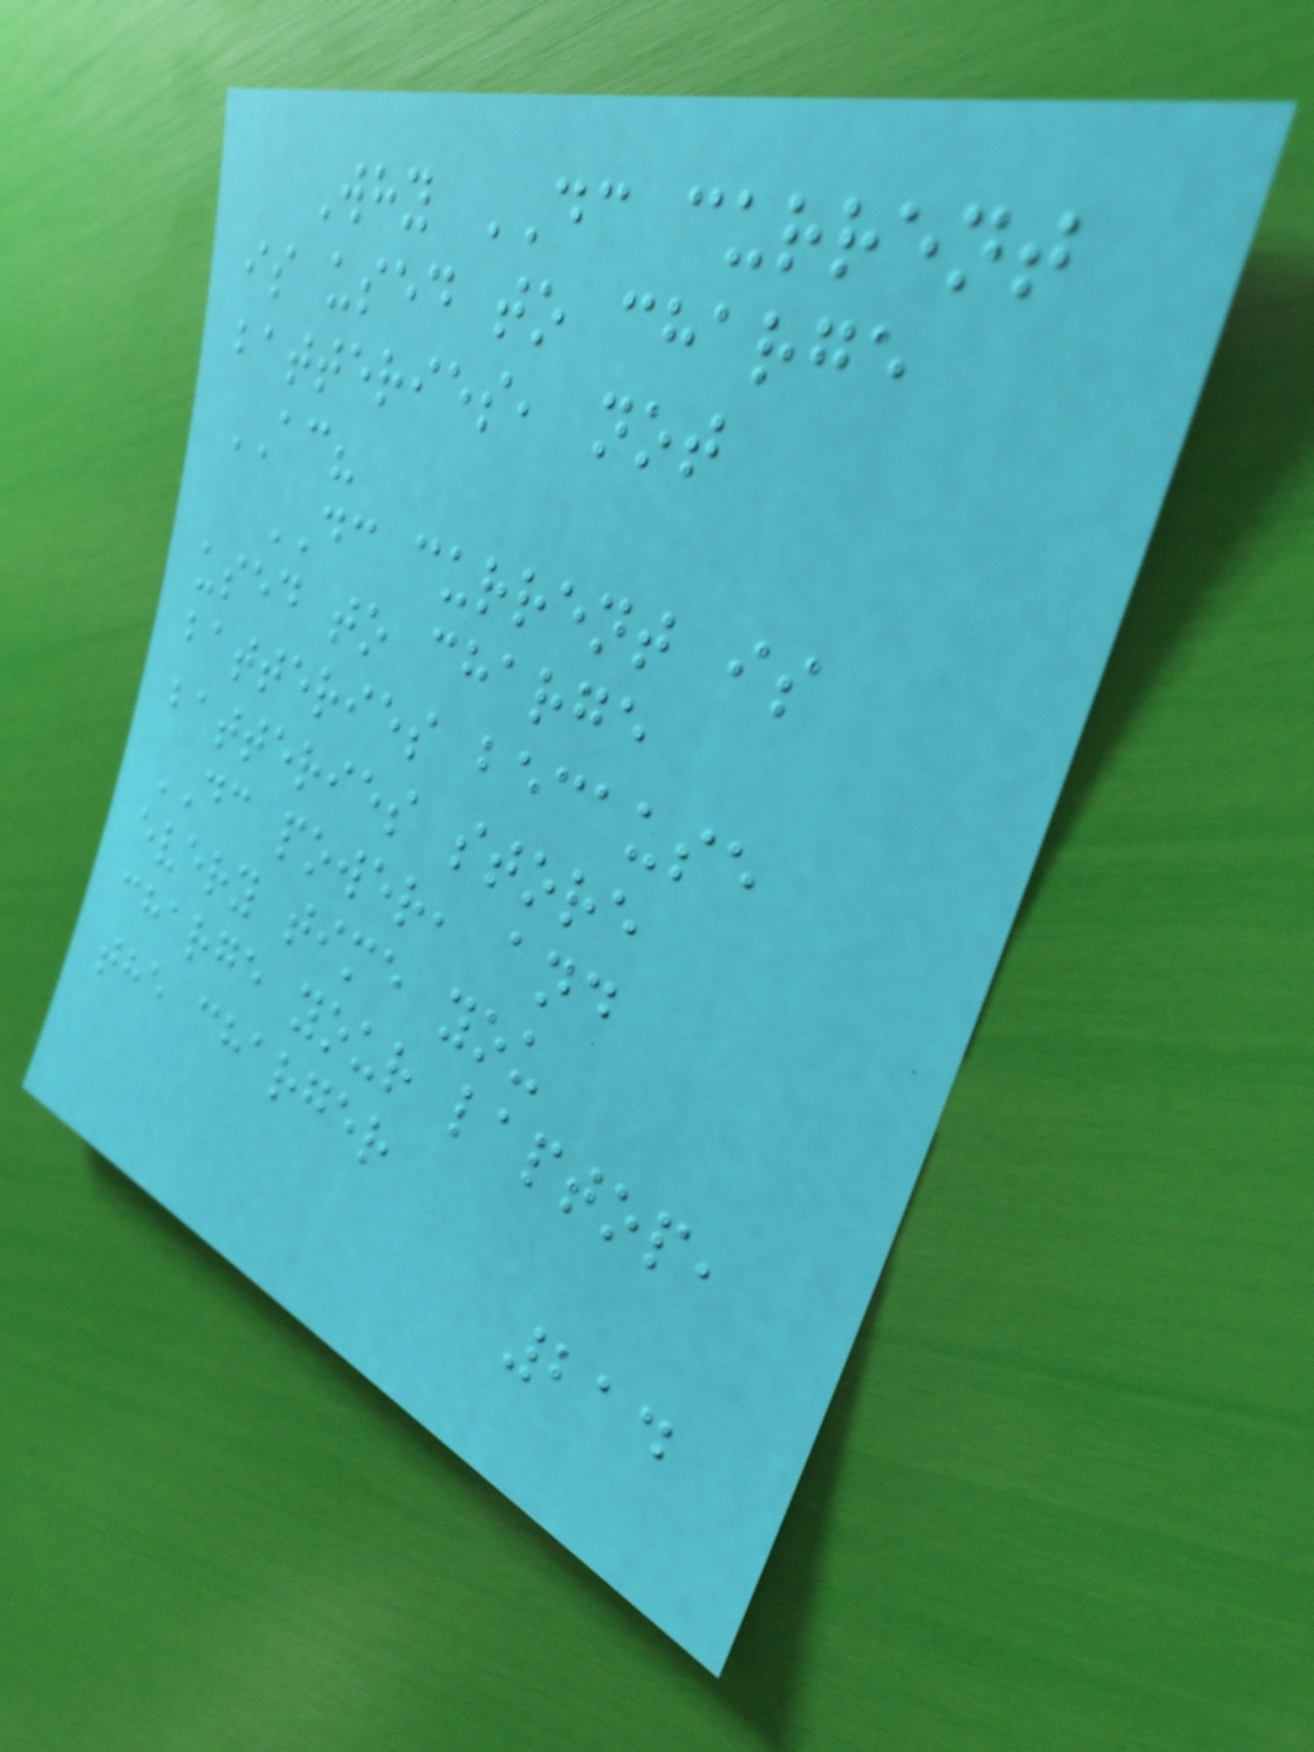Why DC current
is used to charge
batteries, not
AC?
DC current is
used to charge
batteries because
batteries store
DC power, and
every time you
charge your laptop,
the charger
214
